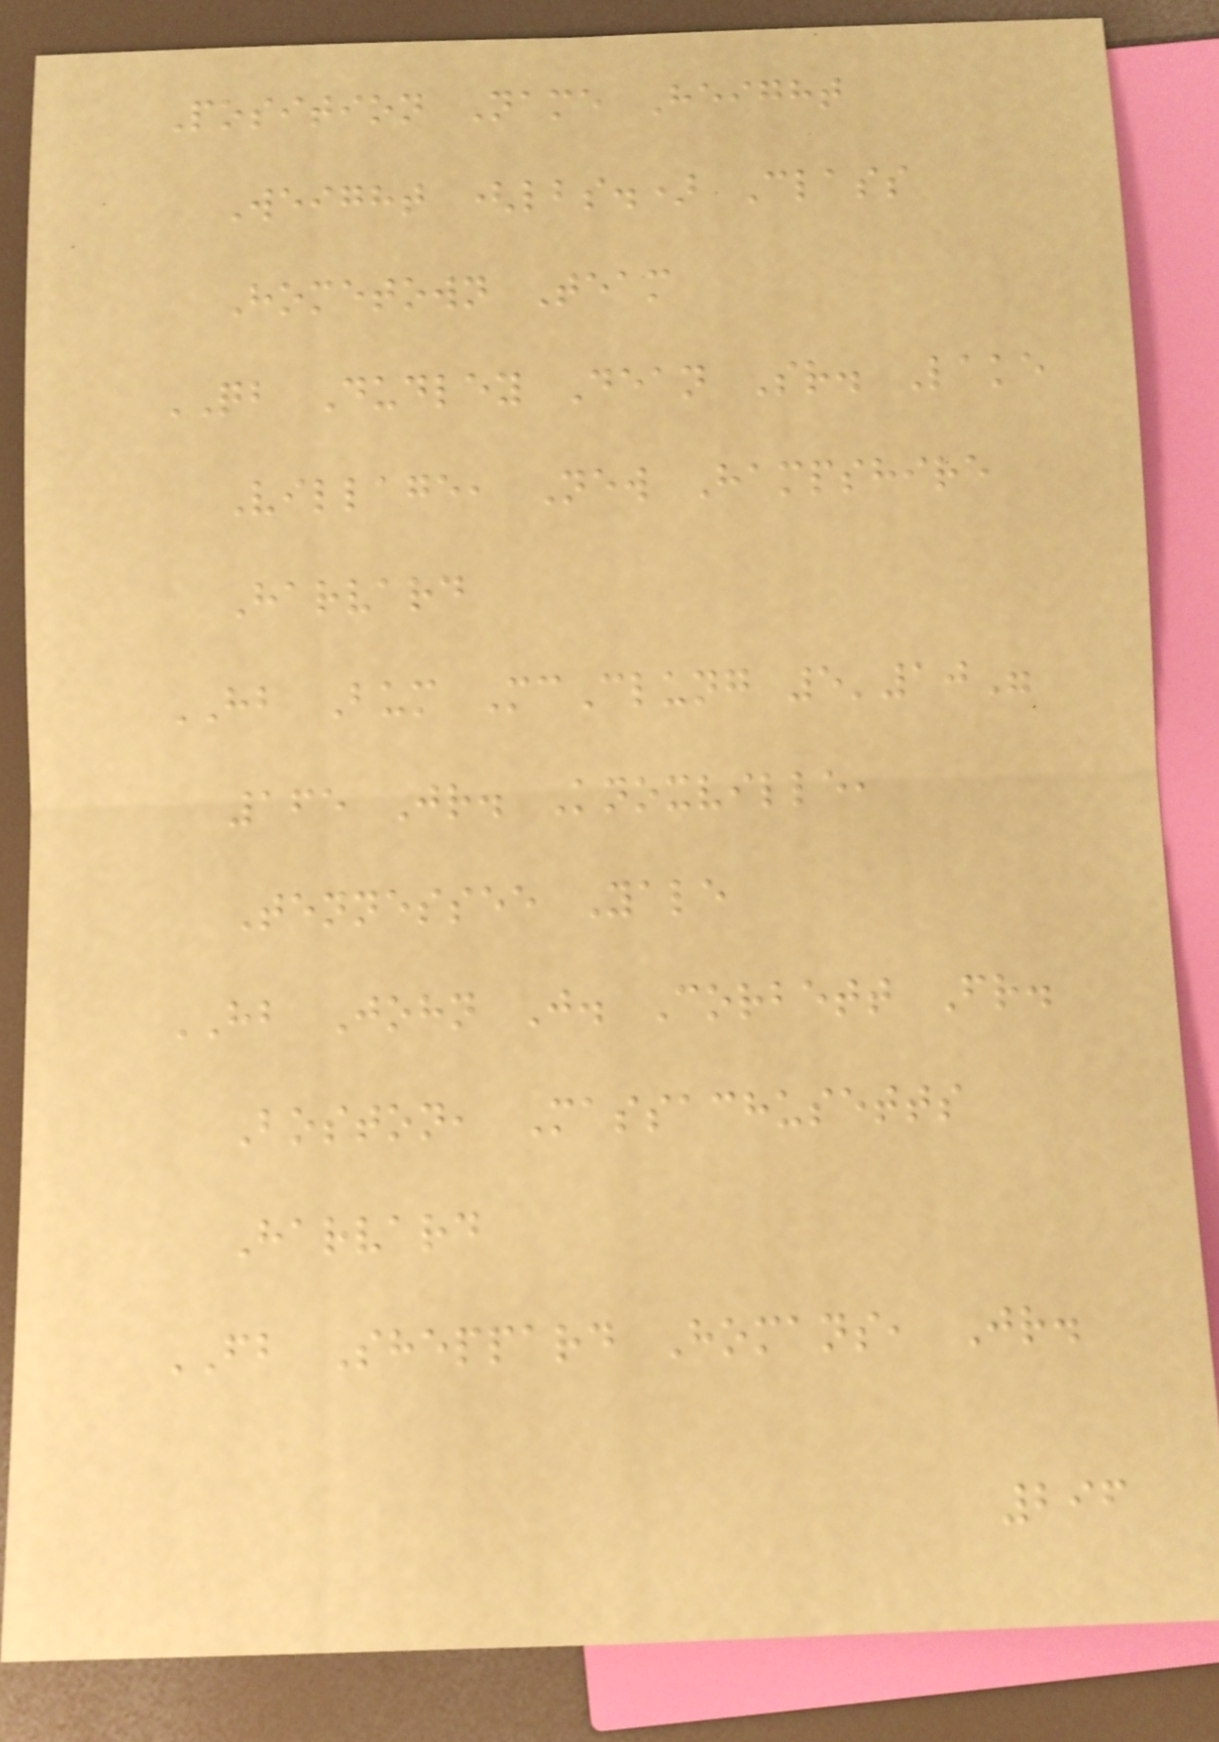Position Name Height
Weight (lbs.) Class
Hometown Team
QB Dudley Dean Sr. Lake
Village, New Hampshire
Harvard
HB Bum McClung 5'10"
165 Jr. Knoxville,
Tennessee Yale
HB John J. Corbett Fr.
Boston, Massachusetts
Harvard
FB Sheppard Homans, Jr.
296
